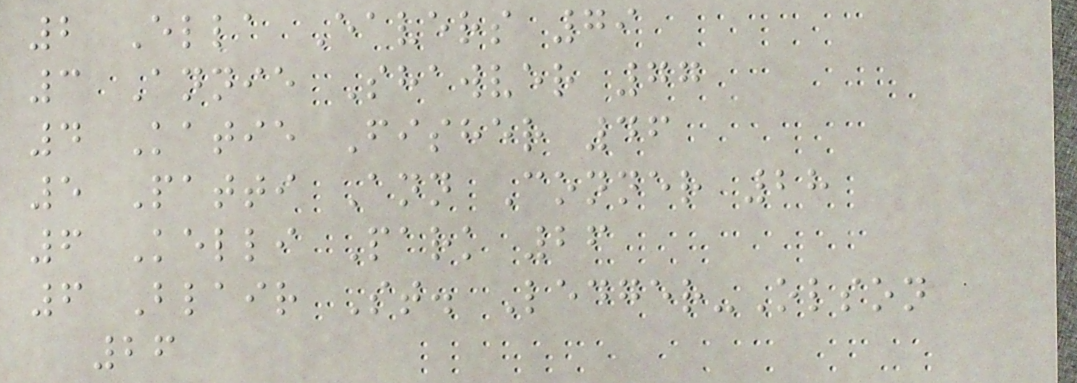2 Ella Eavers 79
3 Annie Shawver 77
4 Katie Fisher 46
5 Patti Ann Conner 28
6 Kelli Park 26
6 Blair St. Ledger-Olson
26
